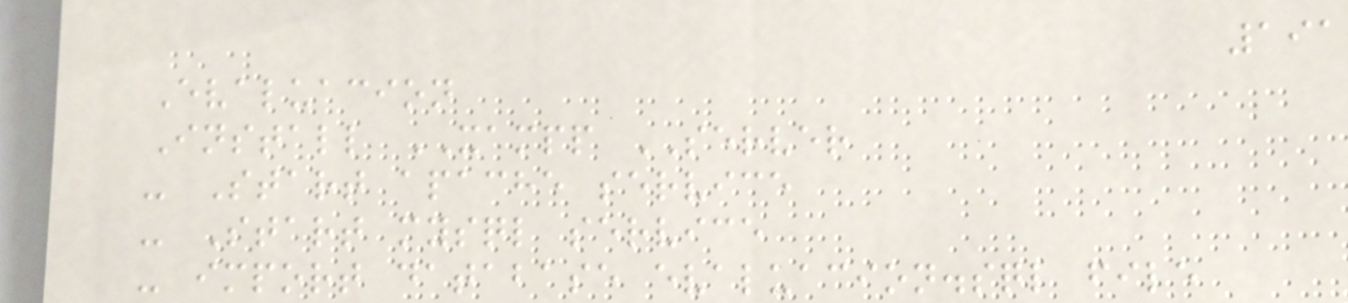191
Evaluacion
Install XAMPP SERVER
- Start apache service
- Start mysql service
- import database evaluacion.sql file
